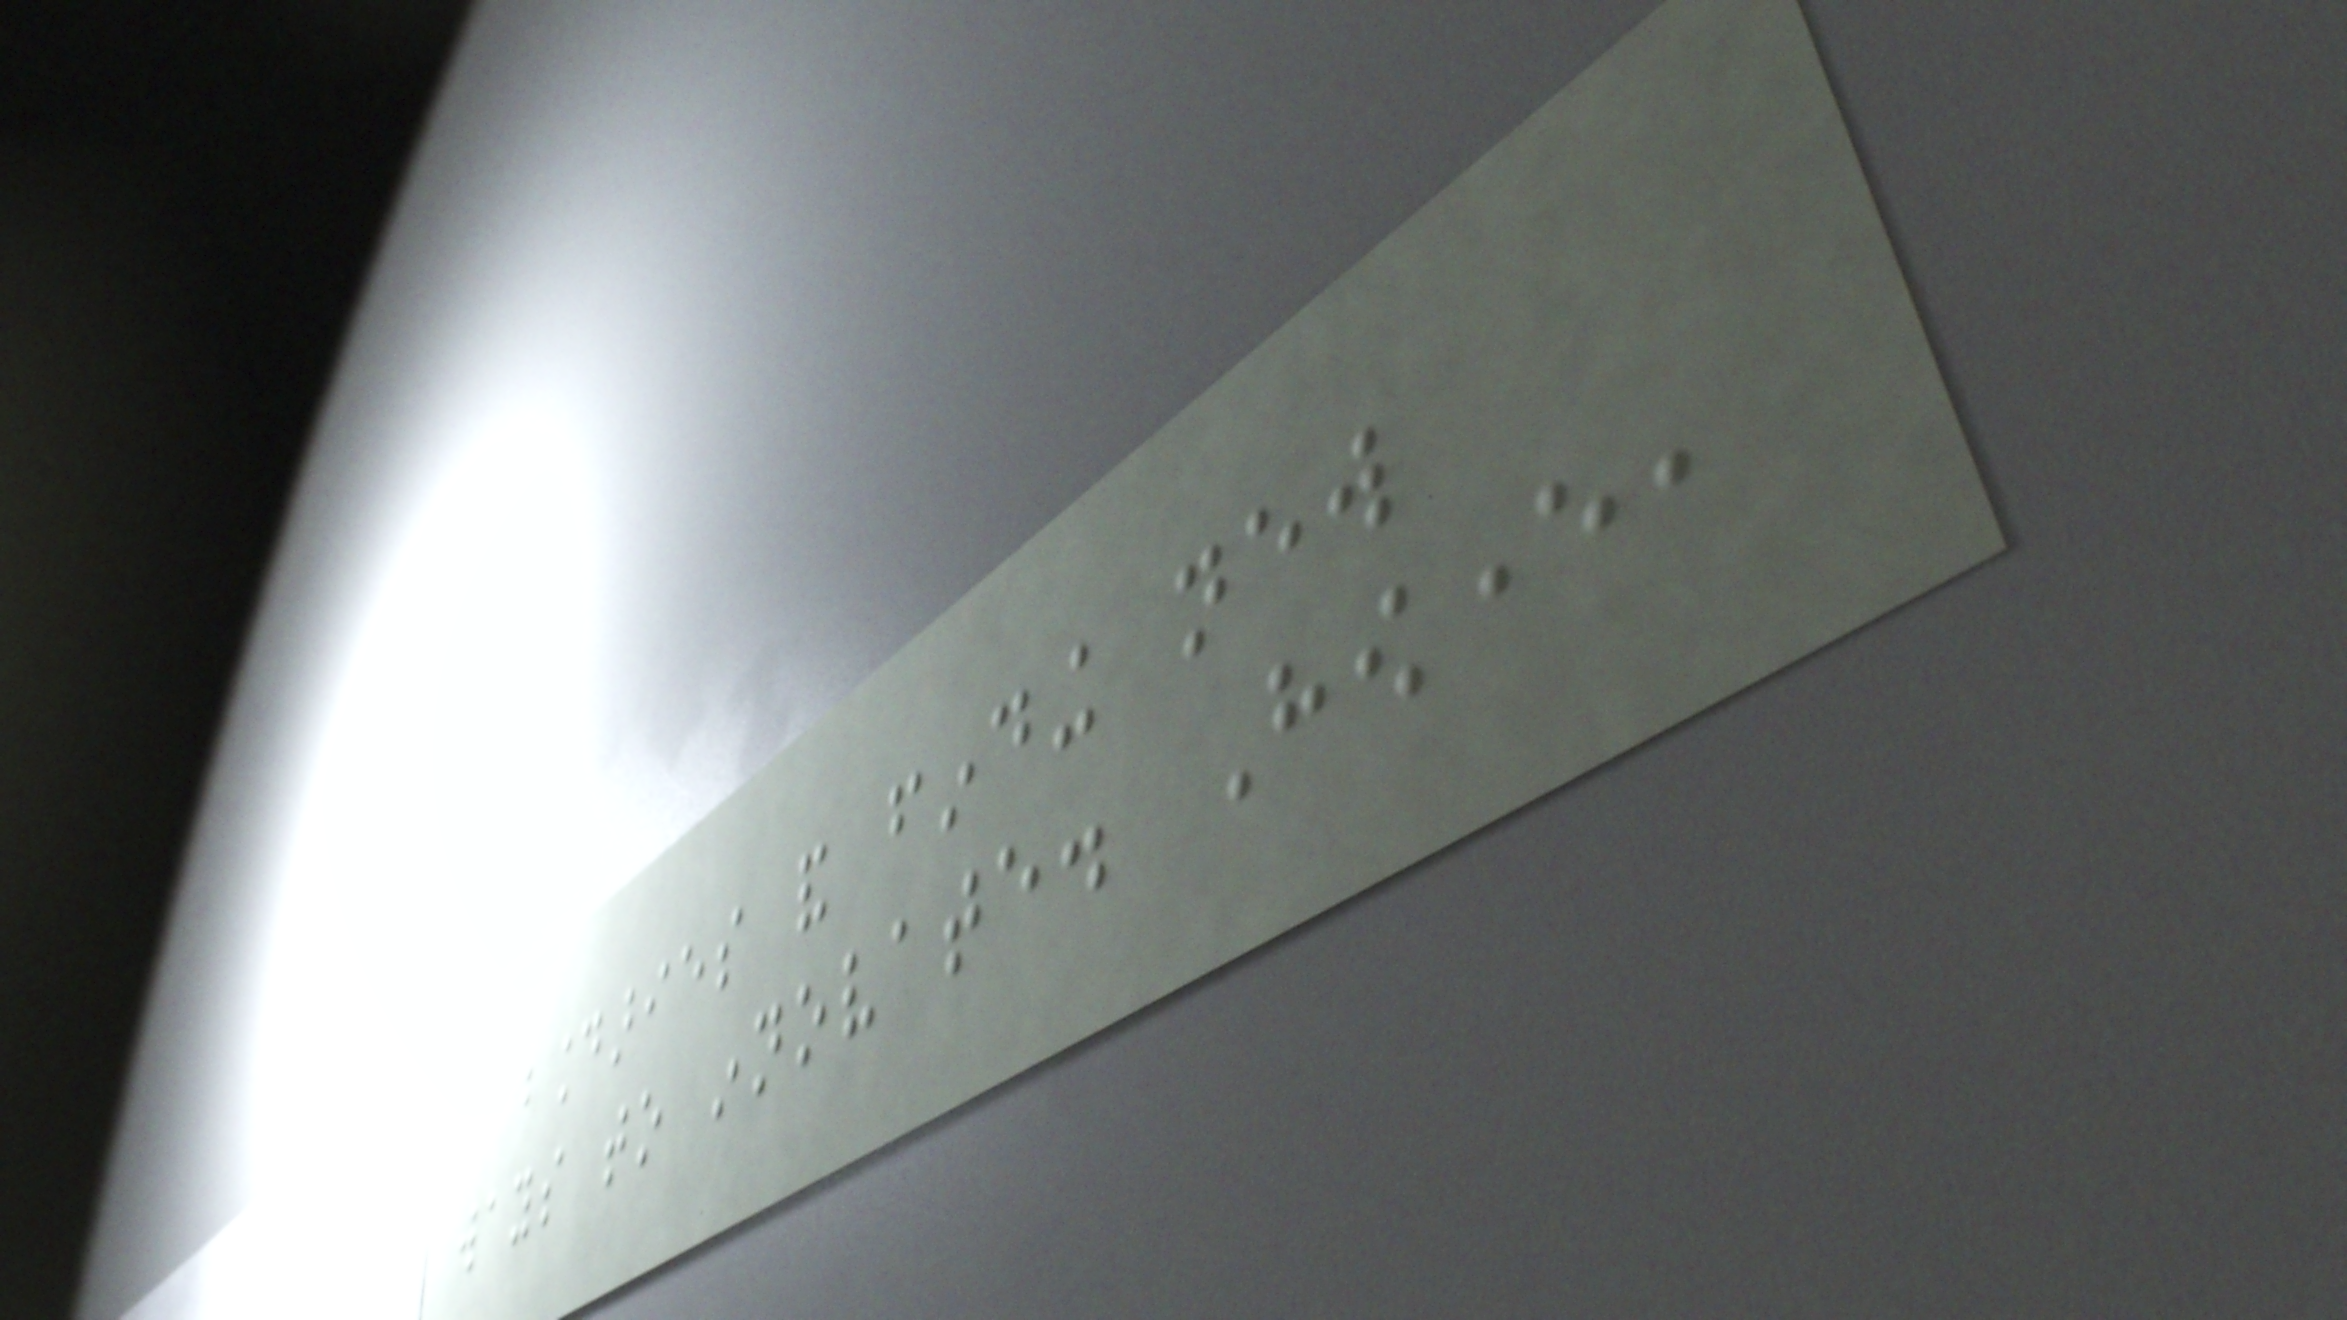boundaries and finding new
ways to innovate. However,
